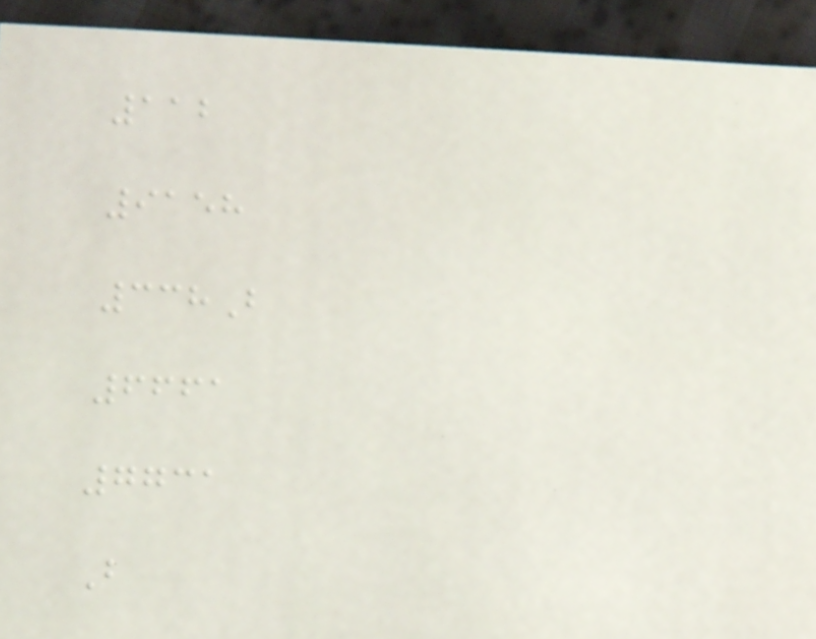112
9158
338B
6661
7731
B
